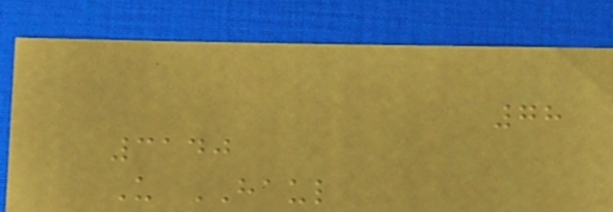78
3140
U HAUL
